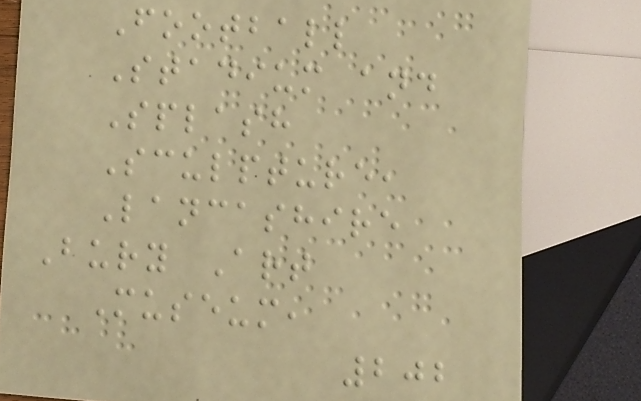Football
Stadium and
Splash
Sculpture,
Lancashire
Bury Art
Museum,
202
